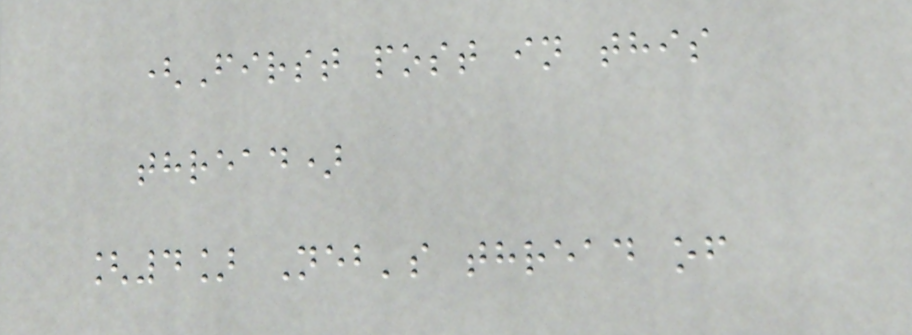(First post in this
thread)
[4] Neb's thread of
